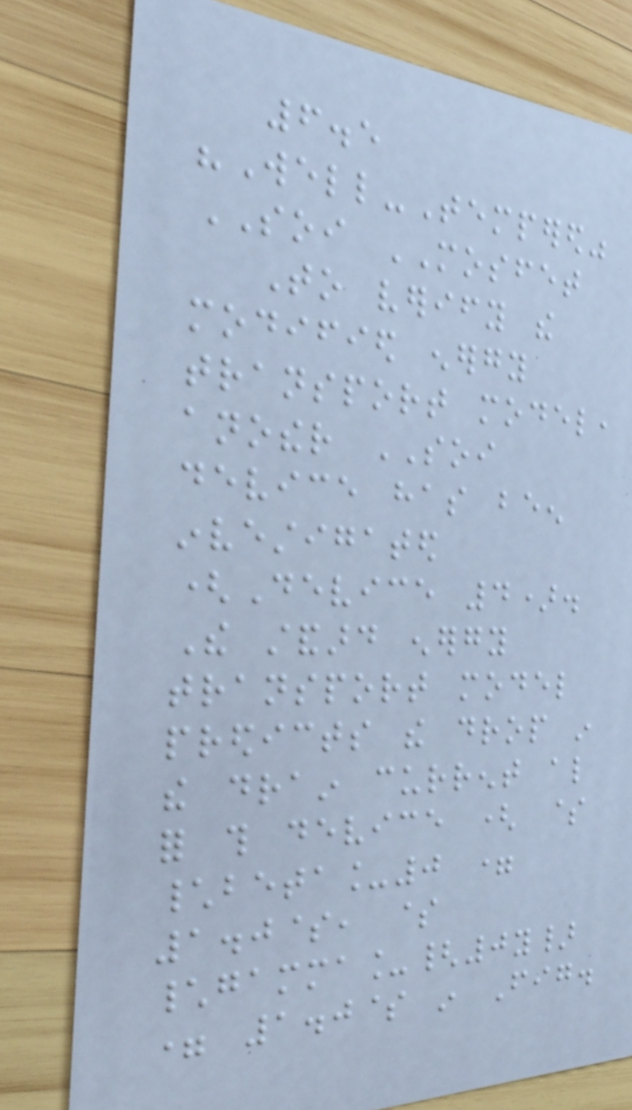6.5
"Well-Tempered"
SOI MOSFET
To verify the
modified energy
transport model,
another SOI
device has been
investigated
(Device 4).
The standard energy
transport model
predicts the drop in
the drain current also
for this device ( $
\beta_0 =
1.0$, $
\gamma_{0y}
= 1.0$ in Fig.
